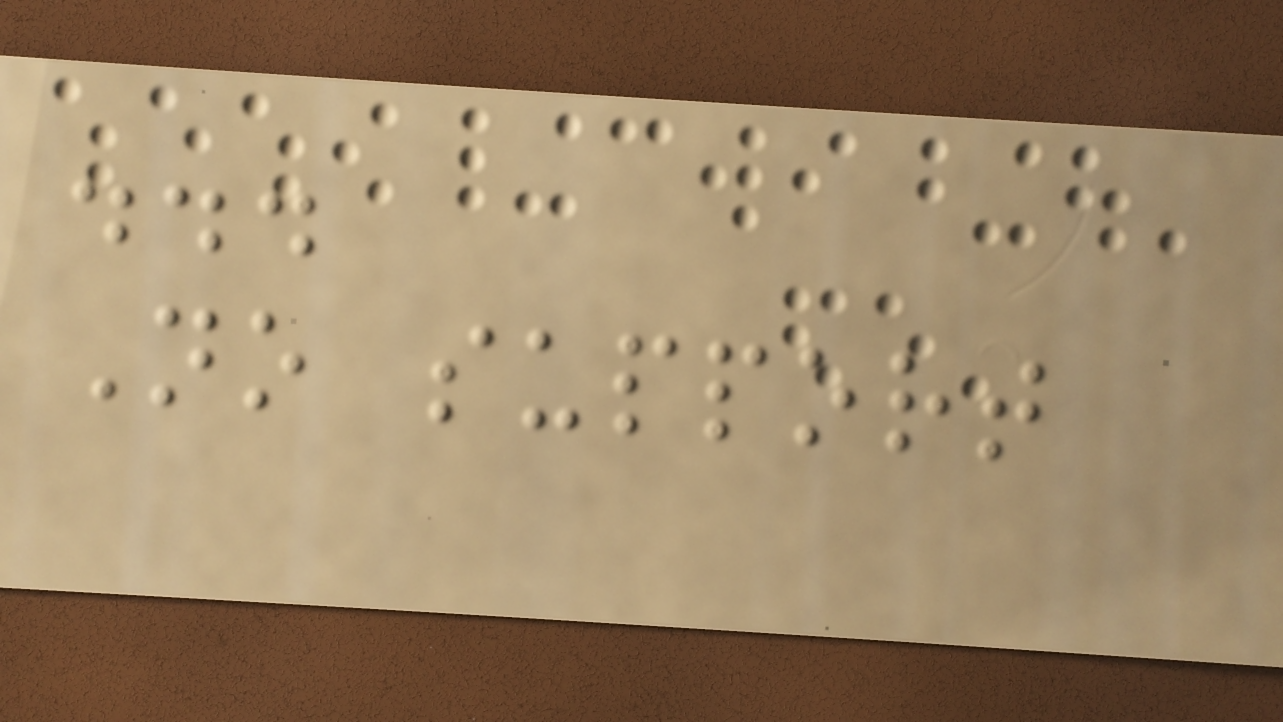...
No support
